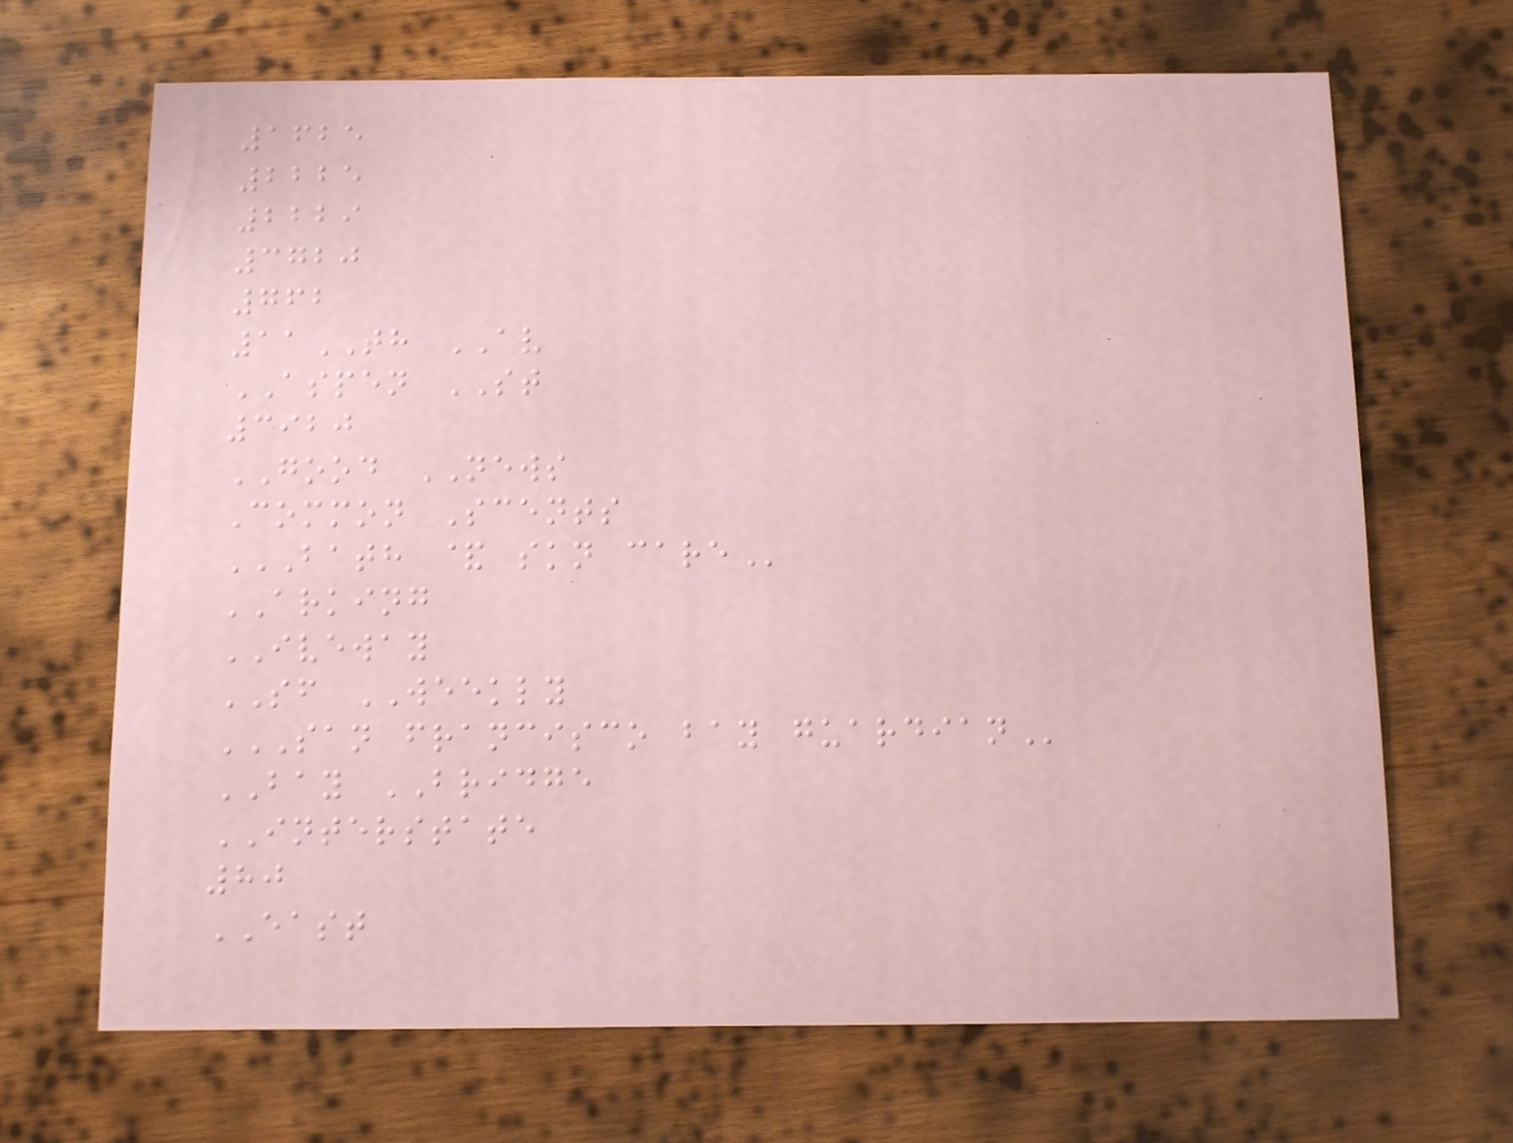1625
2225
2229
3720
762
11TH AV
ASPEN ST
3920
GOOD NEWS
Common Scents
BATH & SKN CARE
ARKING
IVEWAY
SF WEEKLY
SAN FRANCISCO BAY GUARDIAN
BAY BRIDGE
INTERSTATE
80
EAST
